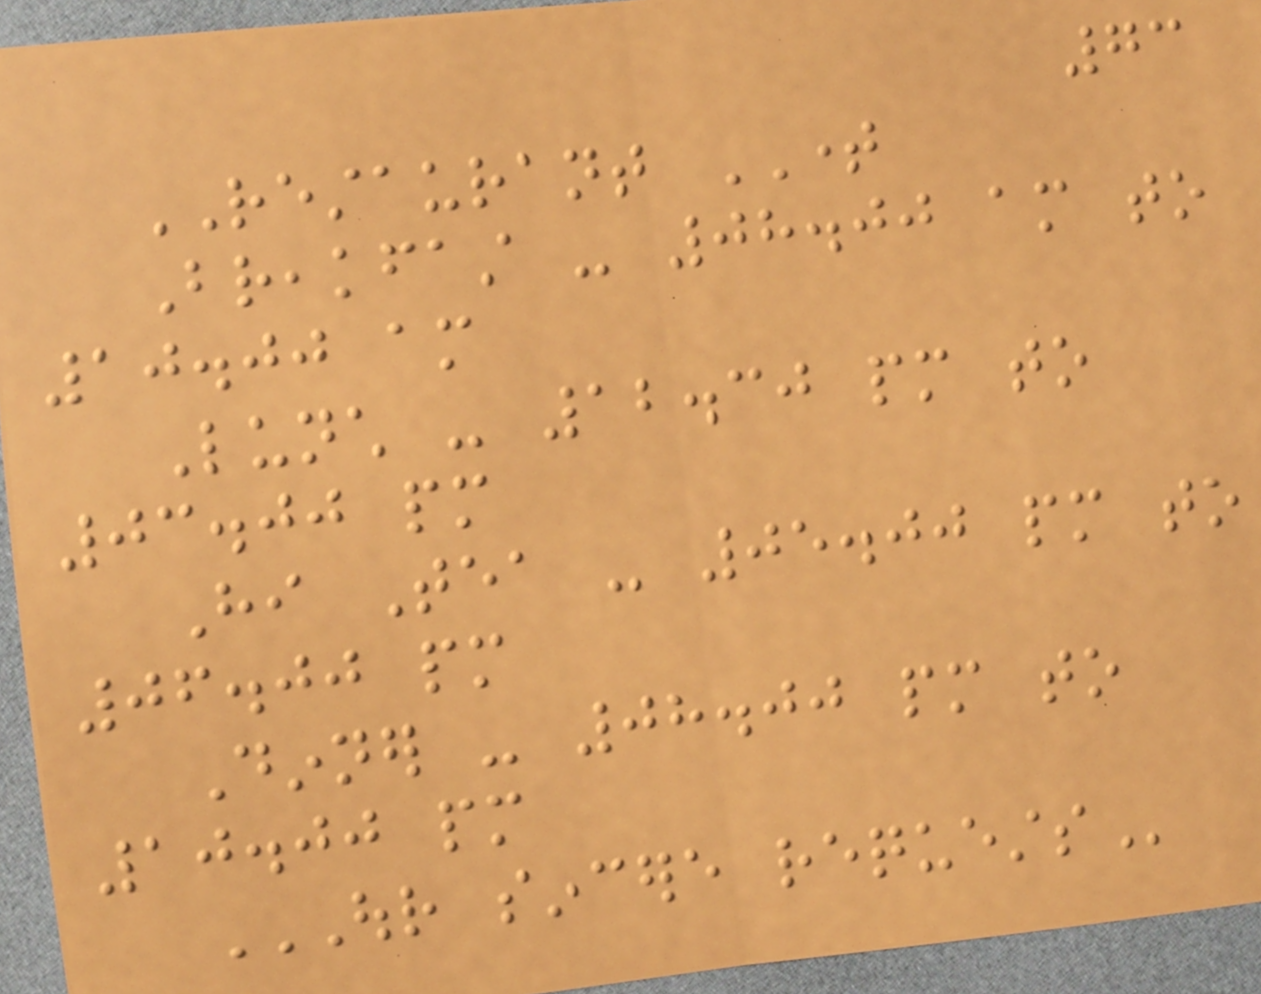73
RESTAURANT TIME
Breakfast - 08.00 am to
10.00 am
Lunch - 12.30 pm to
03.00 pm
Hi Tea - 05.00 pm to
06.00 pm
Dinner - 08.00 pm to
10.00 pm
OUR SINCERE REQUESTS
